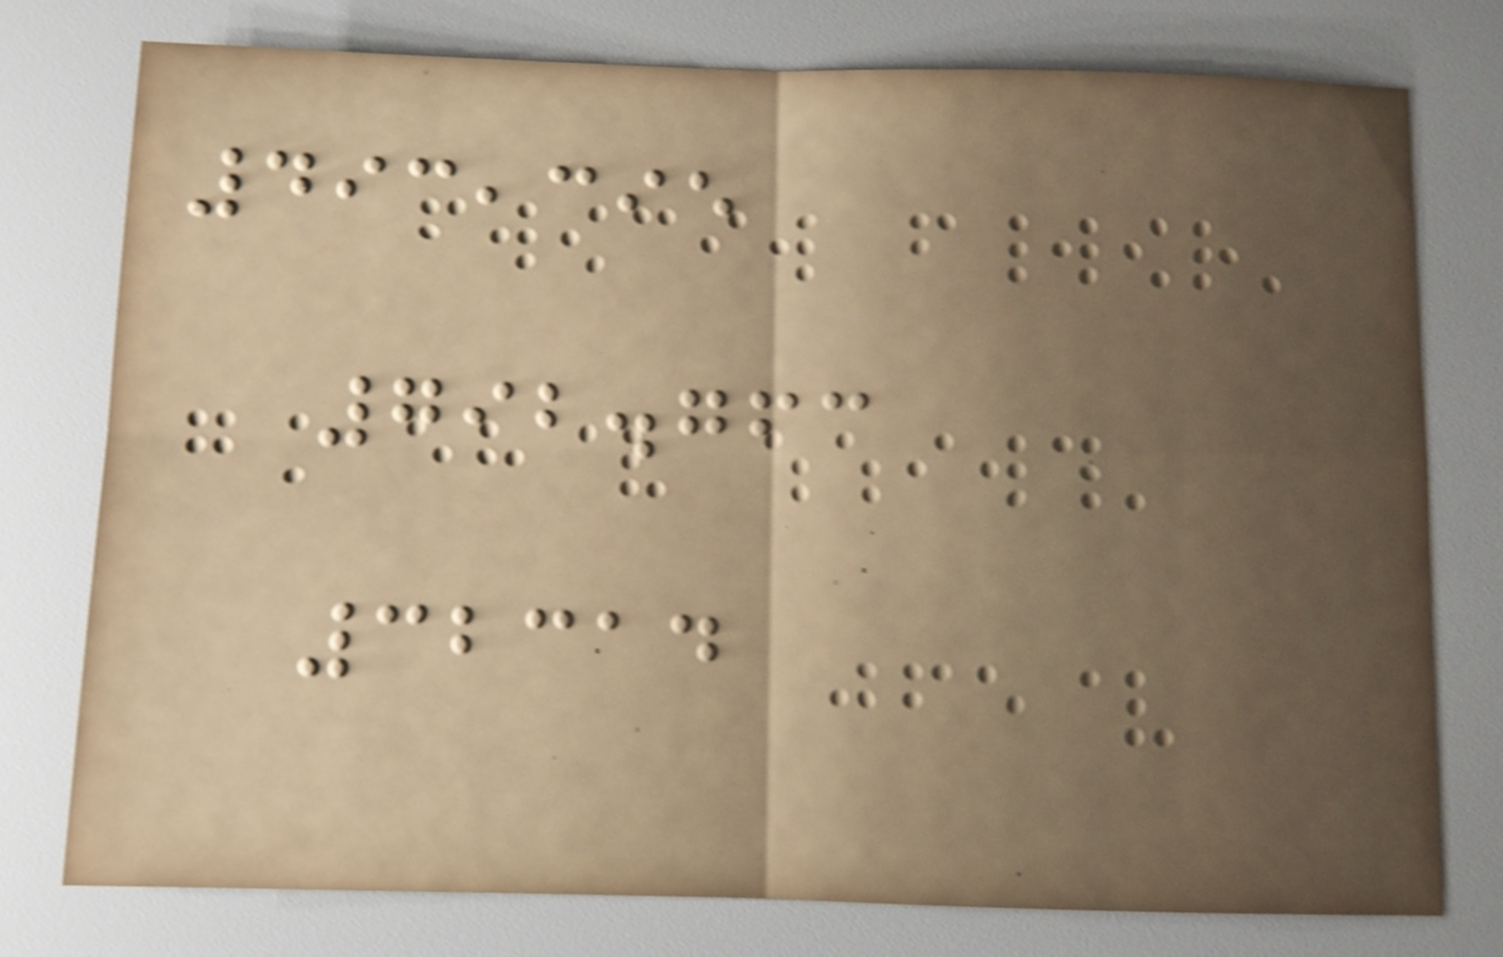493,395
792.763
32314
